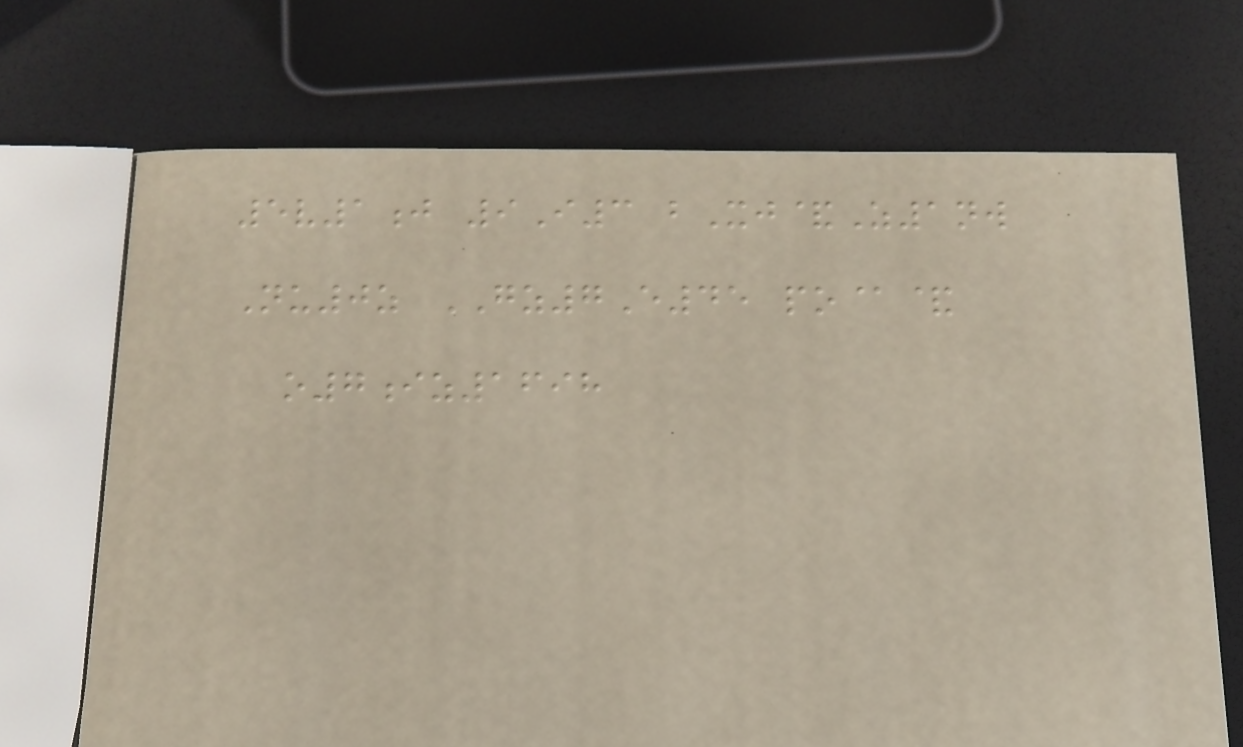5v1j 9I3 bXj&Z1nw
Nu0z GZ7E45 po@&
o7iz1698
